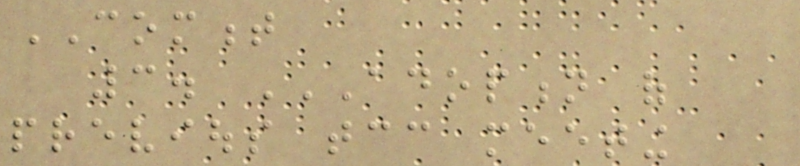COMMENT
3. ADOPTION OF
PREVIOUS TCC MEETING
